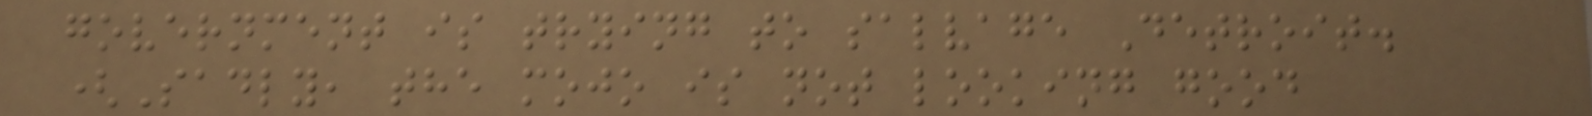government is trying to salvage Detroit.
(Sadly, the mojo is not looking good
